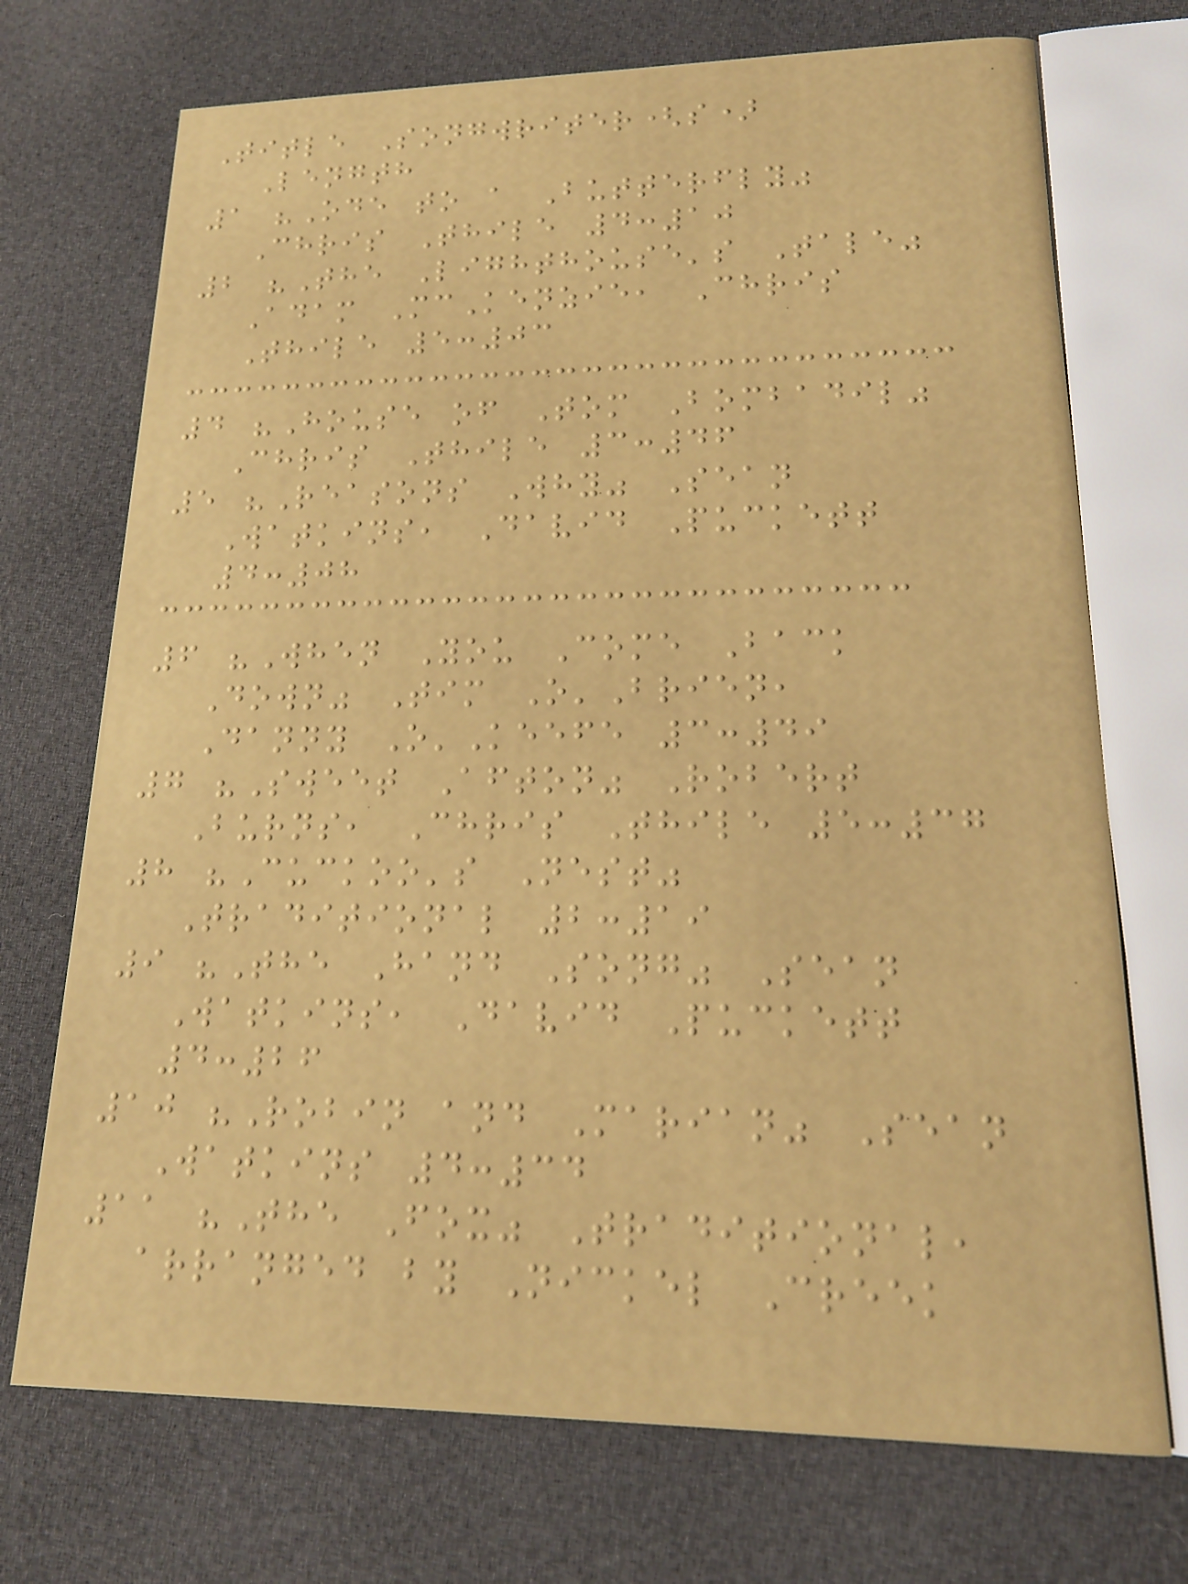Title Songwriter(s)
Length
1 "Ode to a Butterfly"
Chris Thile 4:10
2 "The Lighthouse's Tale"
Adam McKenzie, Chris
Thile 5:03
4 "House of Tom Bombadil"
Chris Thile 3:46
5 "Reasons Why" Sean
Watkins, David Puckett
4:08
6 "When You Come Back
Down" Tim O'Brien,
Danny O'Keefe 3:49
7 "Sweet Afton" Robert
Burns, Chris Thile 5:37
8 "Cuckoo's Nest"
Traditional 2:19
9 "The Hand Song" Sean
Watkins, David Puckett
4:26
10 "Robin and Marian" Sean
Watkins 4:34
11 "The Fox" Traditional,
arranged by Nickel Creek
